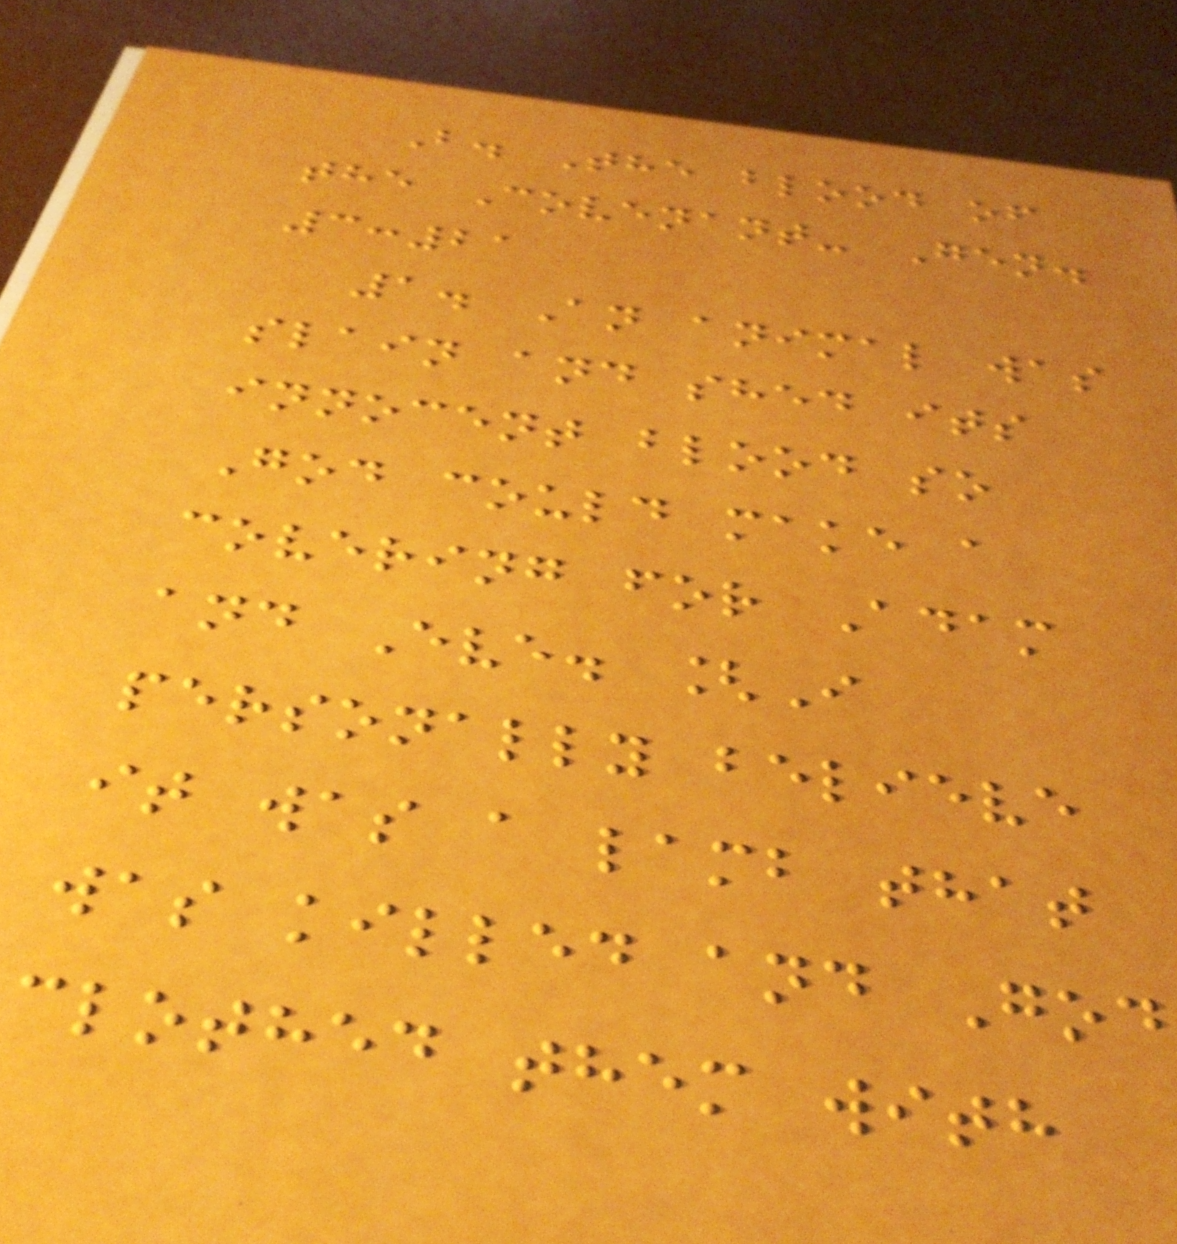B. The blood of
the Covenant- Gen.
3:21
1. An animal was
slain and shed its
innocent blood so
God could make a
covering for Adam
and Eve. [I
personally believe
it was a lamb that
was killed and God
clothed them with
